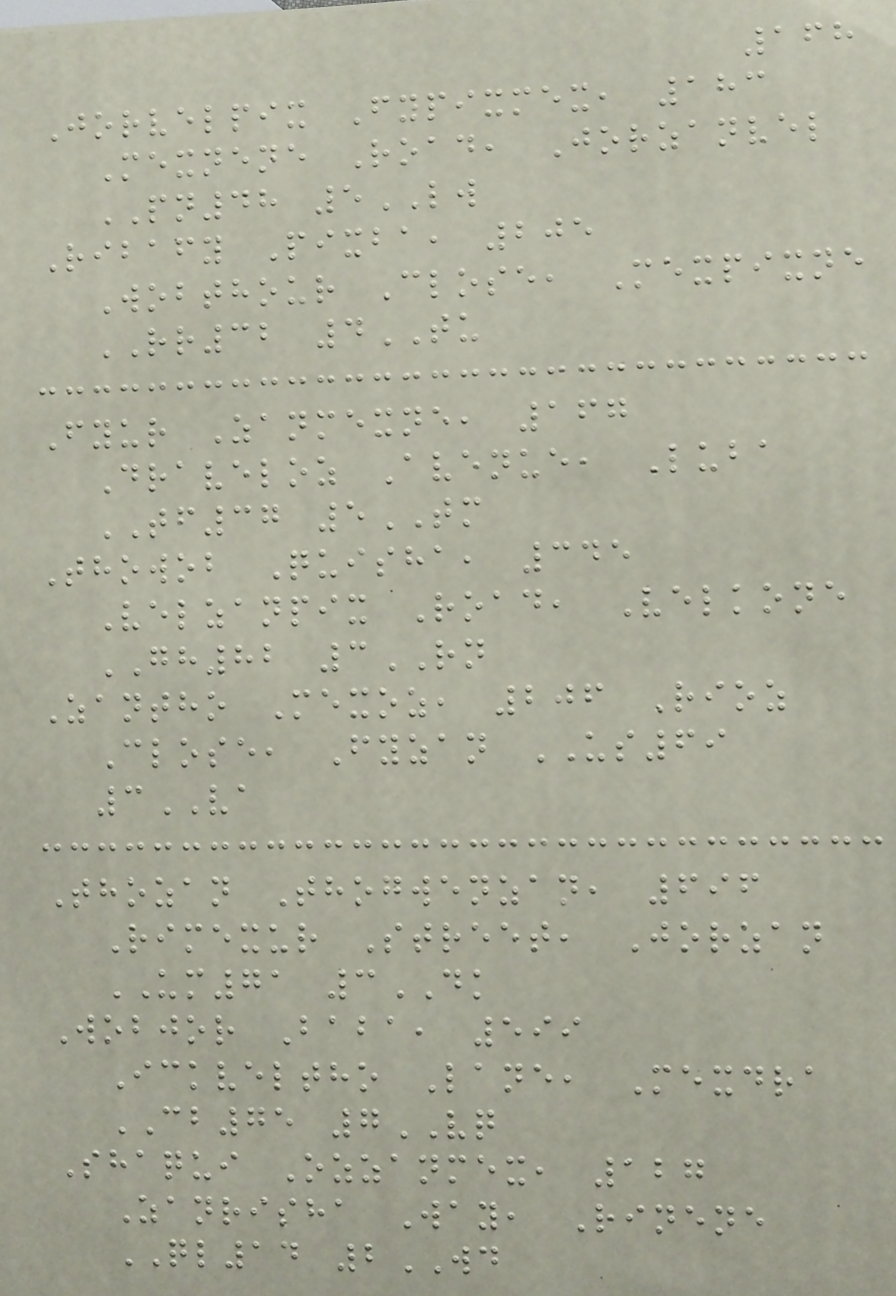168
Jorvelpix Fypixmex, 183
Mexnene Road, Jorzanvel
PN48 5LW
Ribafy Pixba, 205
Wobthour Close, Mexpixne
RR32 4TU
Fyur Zanmexne, 167
Draveloz Avenue, Luba
TF37 5TM
Thowob Quisha, 345
Velzanpix Road, Velkone
GH82 3RN
Zantho Mexoz, 206 Rioz
Close, Fyzan US69
3VA
Thozan Thogwenzan, 696
Rimexur Street, Jorzan
UM71 3DK
Wobjor Baba, 599
Ickveltho Lane, Mexdra
CB75 7VQ
Shaqui Ozzanmex, 127
Zanrisha Way, Rinene
QL14 2WD
